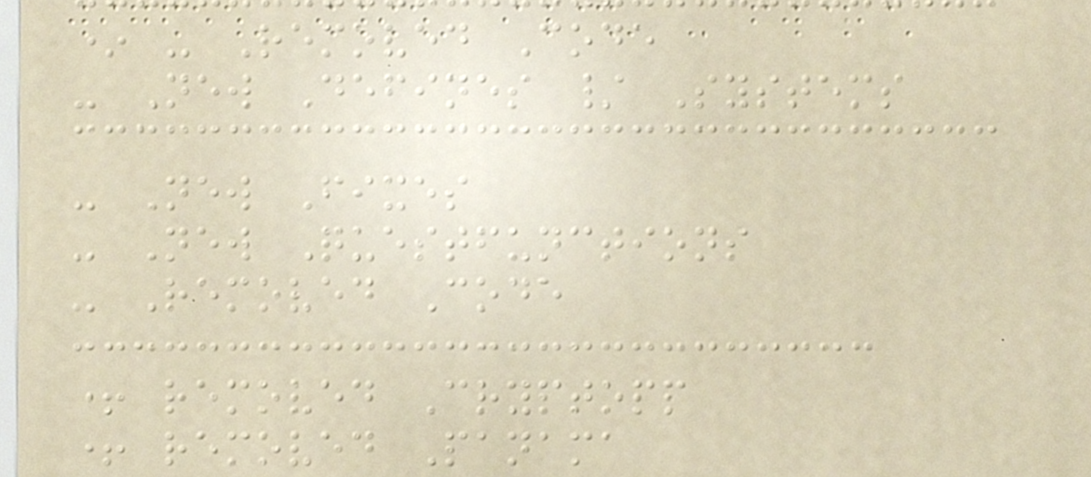* - Removed Code
- New Defines / Systems
- New Fixes
- New Questfunctions
- Removed Code
+ removed Cryptopp
+ removed Panama
